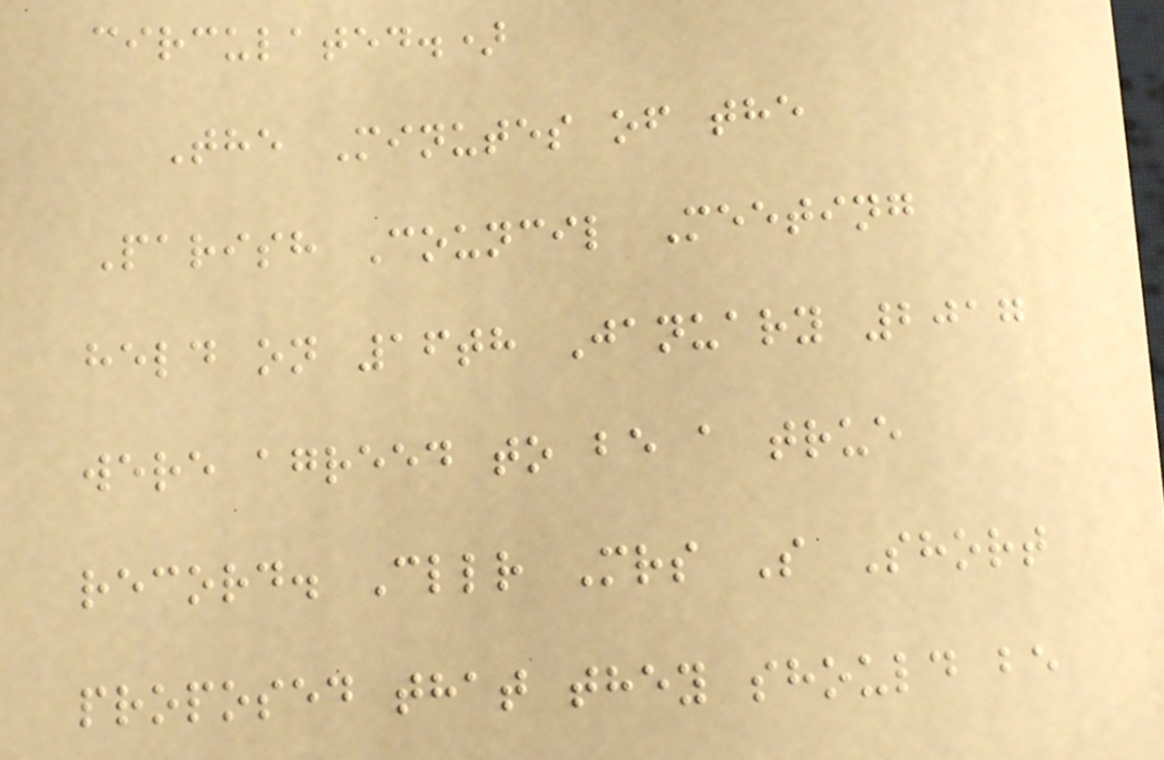circulated.)
The Minutes of the
Parish Council Meeting
held on 16th January 2017
were agreed to be a true
record. Cllr Mrs S Short
proposed that they should be
